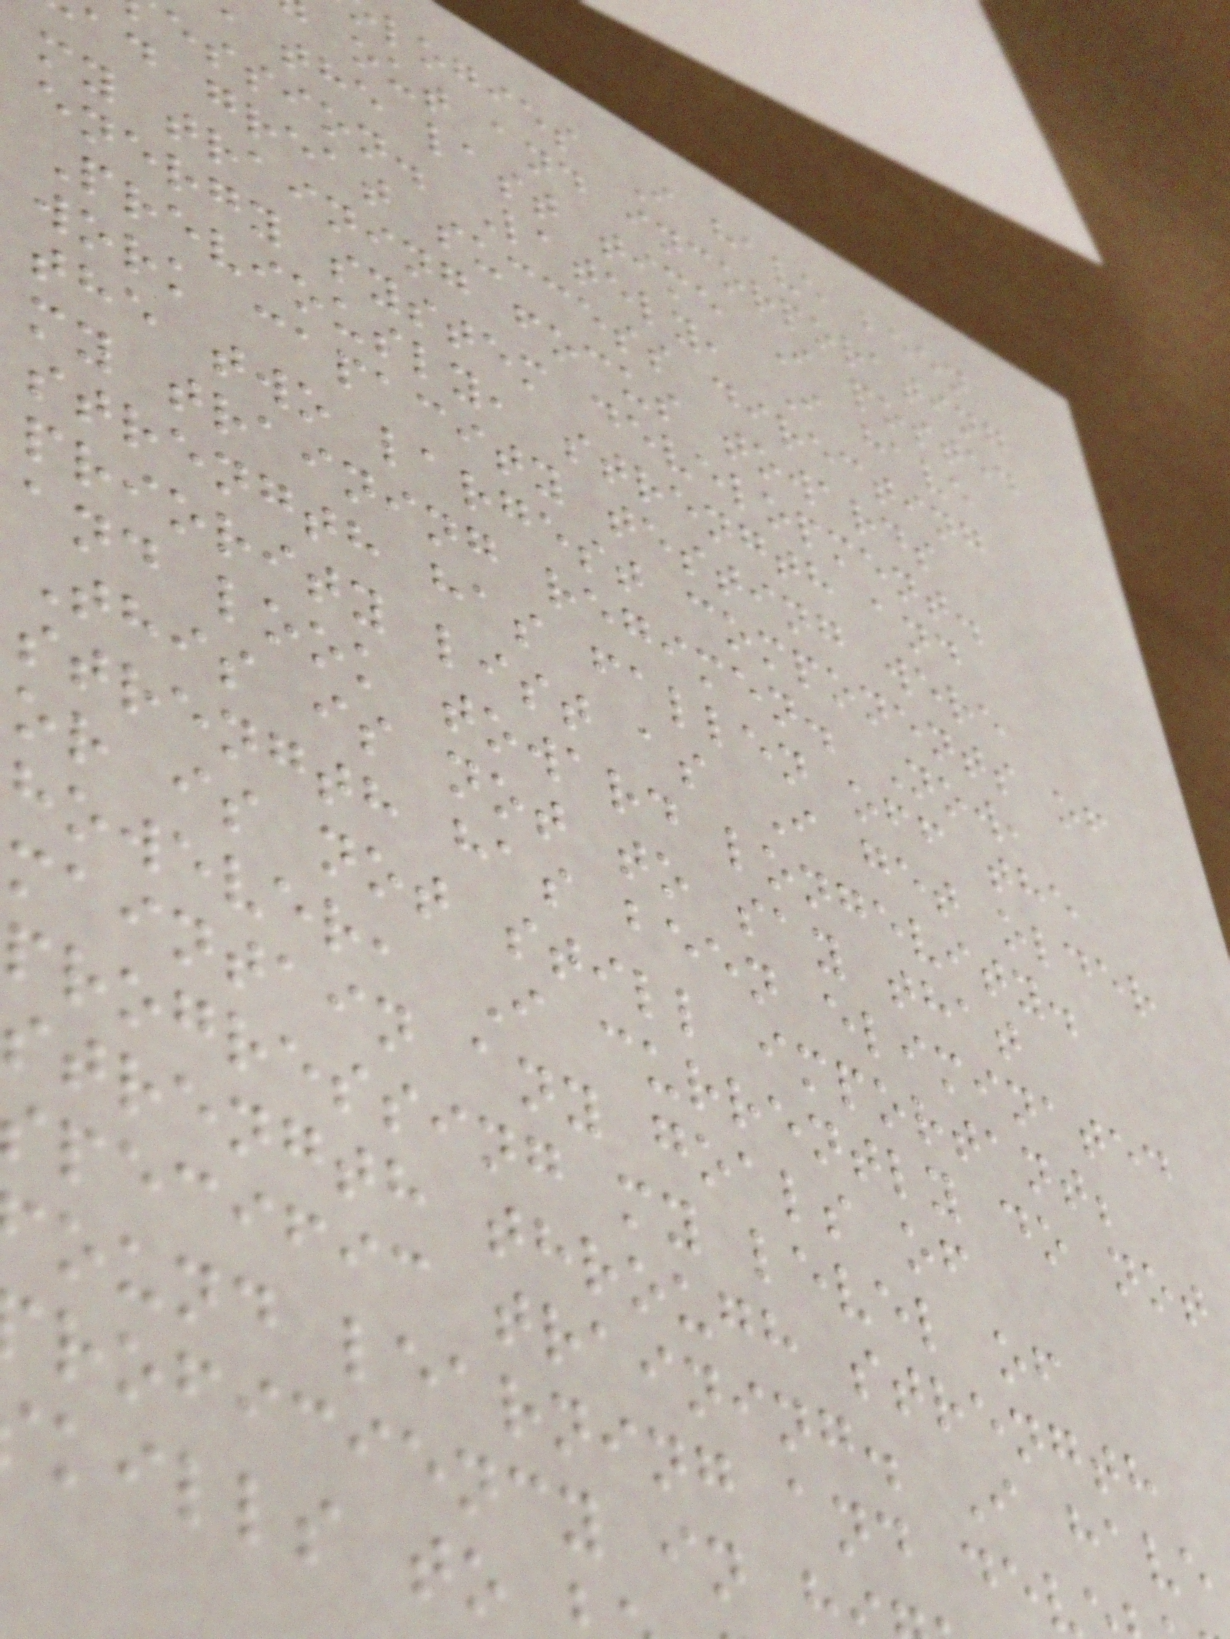logies I have been
out and incorporating
the last time I posted
ession. Lately, I have
ad great success directing
my training focus towards
energy system development.
Previously, strength and
work capacity testing were
the two largest components of
my training regimen. Now,
strength has fallen off the
priority list as I get older
and look toward longevity.
This is not to say that
strength has been eliminated
or is not still important;
however, I currently do not
maintain any goals of
progressing my level of
strength through strength
pecific training. I have
ound learning and dev
roficiency in h
kills to
